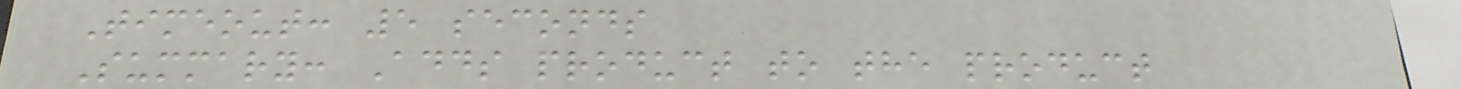Timeout: 5 seconds
Summary: Adds product to the product
